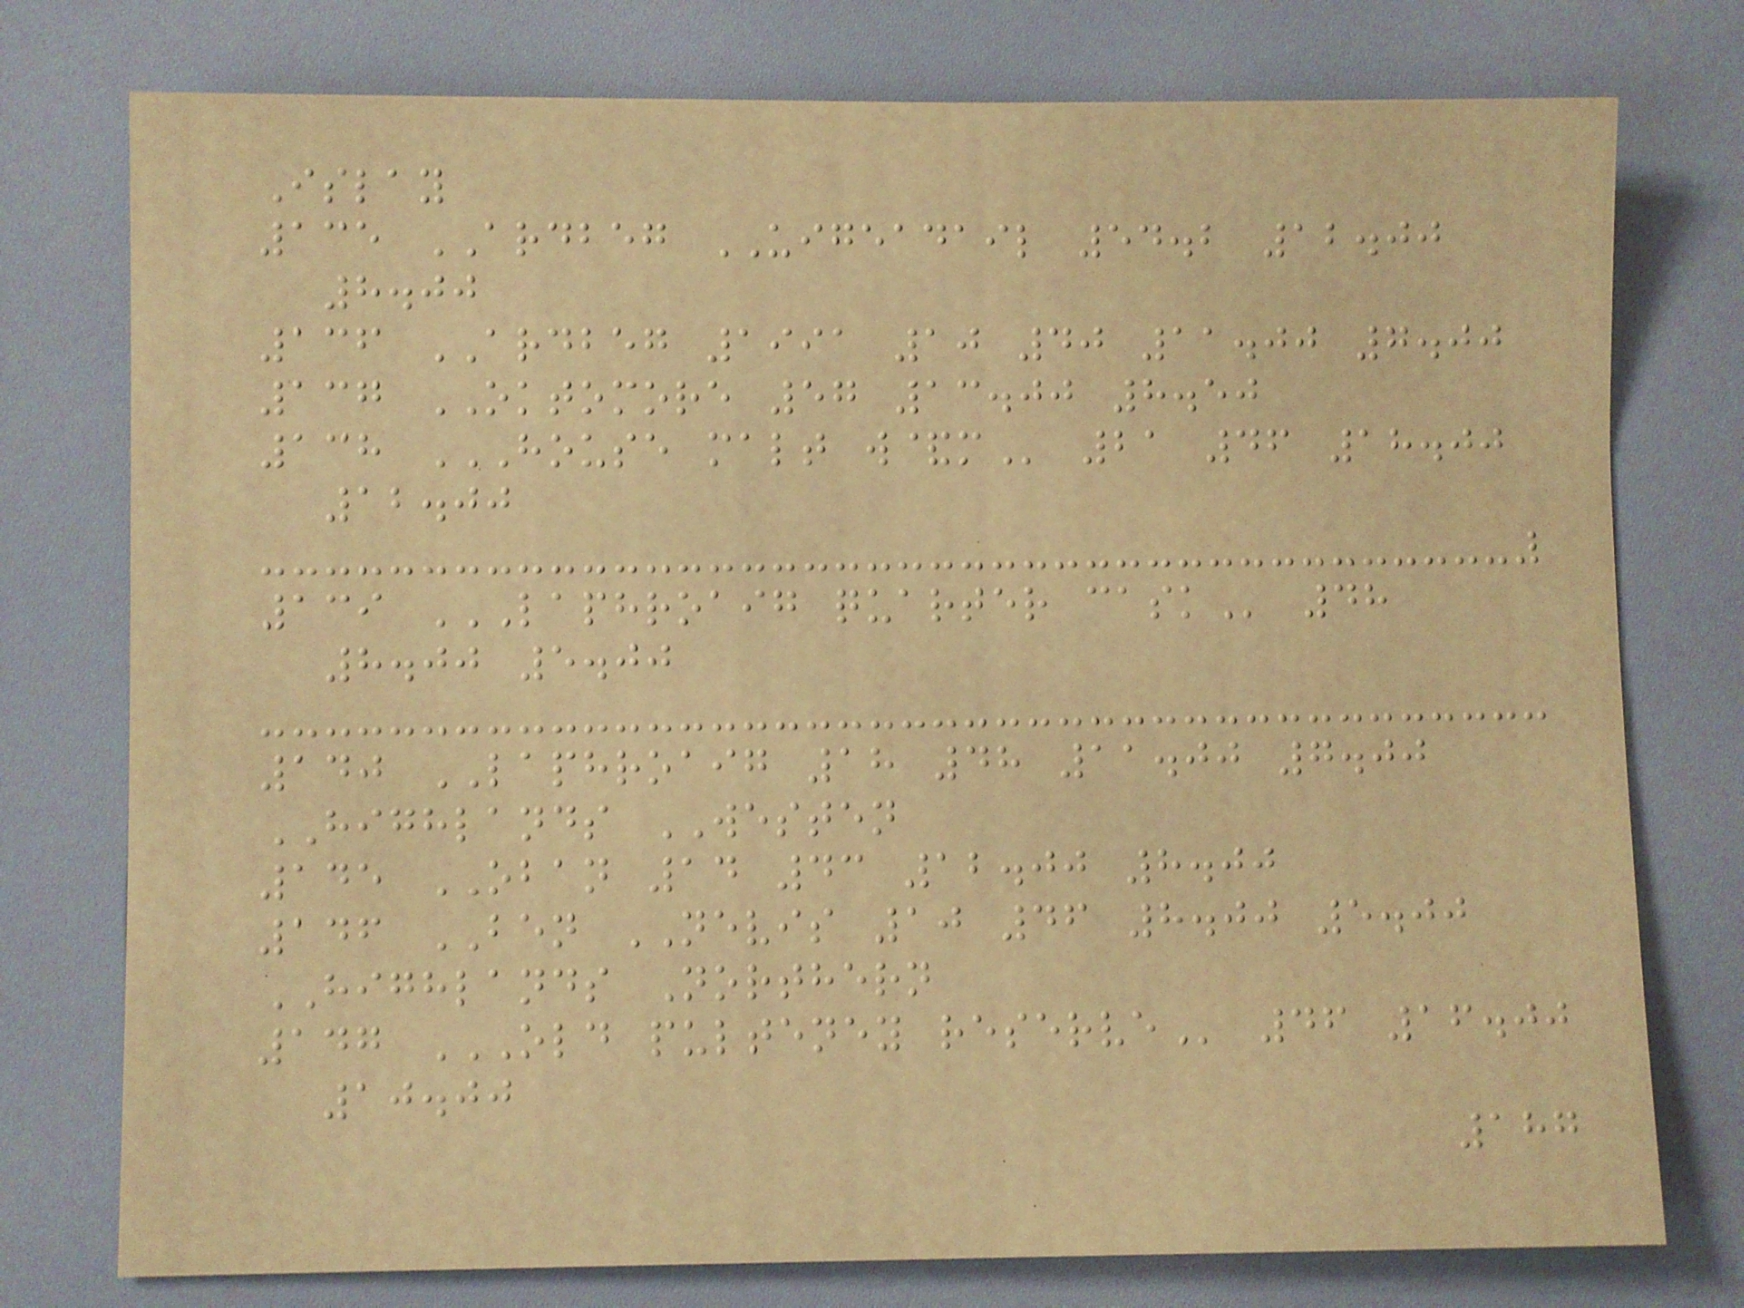Islay
135 ARDBEG UIGEADAIL 54.2 12.00
8.00
136 ARDBEG 1991 10 40 11.00 7.00
137 OKTOMORE 57 13.00 8.50
138 HOUSE MALT W&M 21 46 18.00
12.00
139 LAPHROAIG QUARTER CASK 48
8.00 5.00
140 LAPHROAIG 18 48 11.00 7.00
HIGHLANDS WESTEN
145 OBAN 14 43 12.00 8.00
146 BEN NEVIS 10 46 8.00 5.00
HIGHLANDS Northern
147 OLD PULTENEY RESERVE 46 16.00
10.00
187
